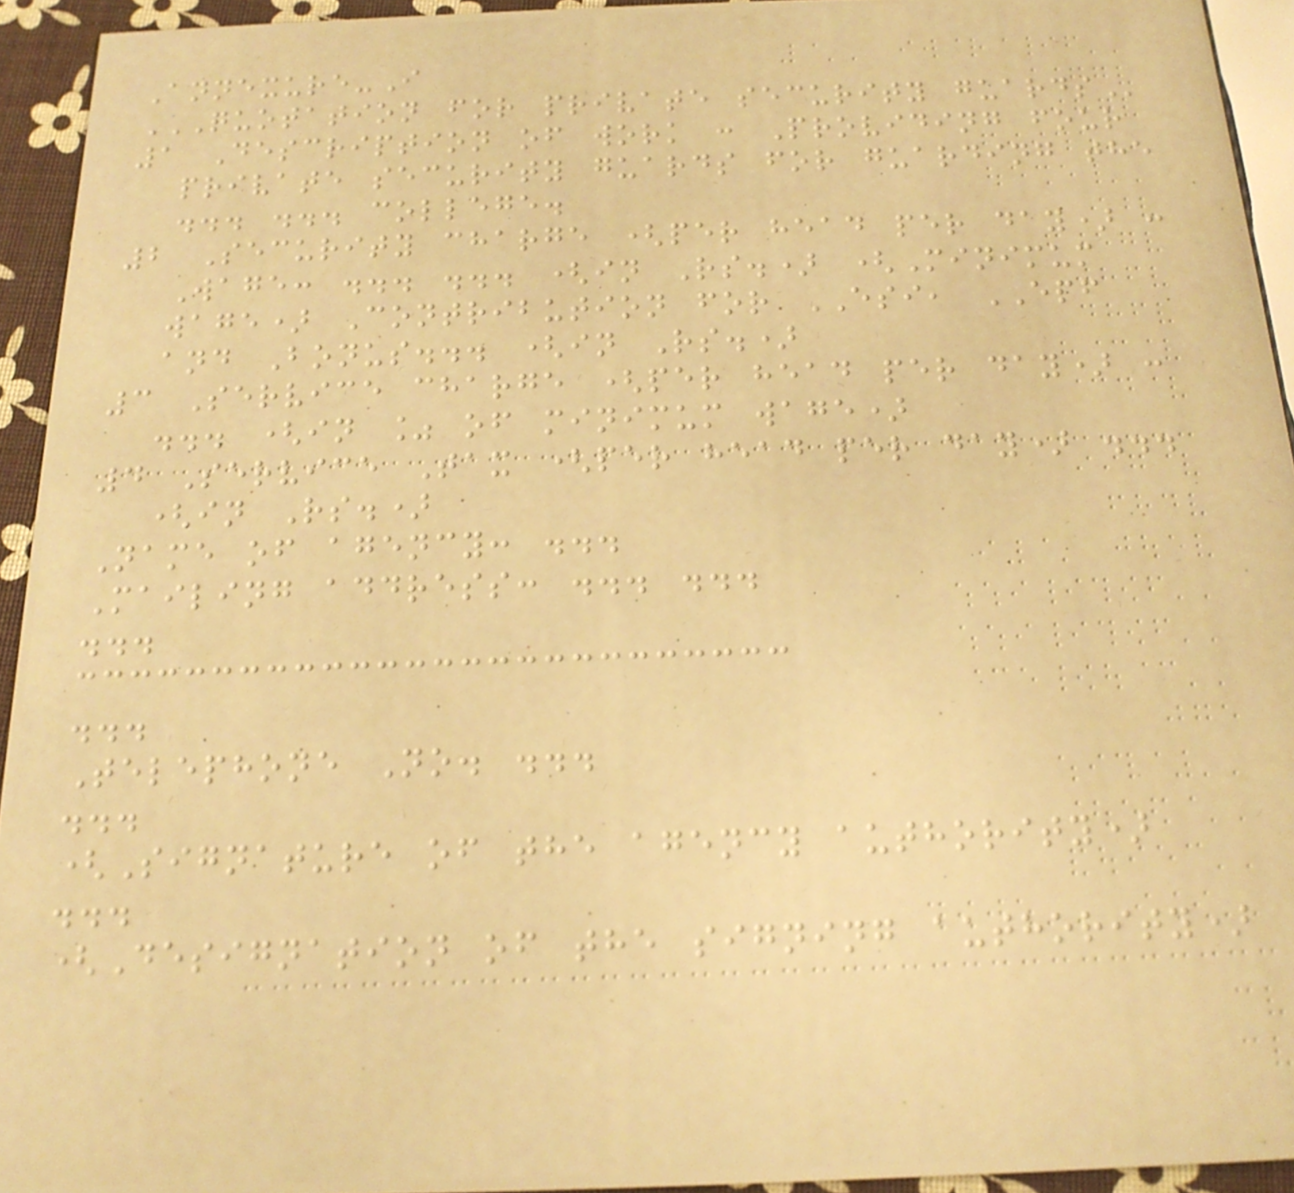Annexure-I
QUOTATION FOR PRIVATE SECURITY GUARDS
1 Description of work : Providing four
private security guards for guarding the
... ... college.
2 Security charge (per head per day) :
Wage: ... ... (in Rs.) (Minimum
wage) Contribution for ESI, EPF
and Bonus... (in Rs.)
3 Service charge (per head per day) :
... (in % of minimum wage)
4 Service Tax (per head per day) ...
(in Rs.)
Name of agency: ...
Mailing address: ... ...
...
...
Telephone No. ...
...
(Signature of the agency authority)
...
(Designation of the signing authority)
